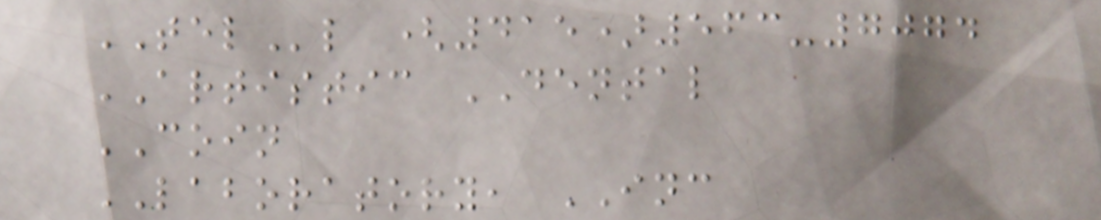TELl (415)563-7074
ARTISTIC DENTAL
COIN
LABORATORY, INC
